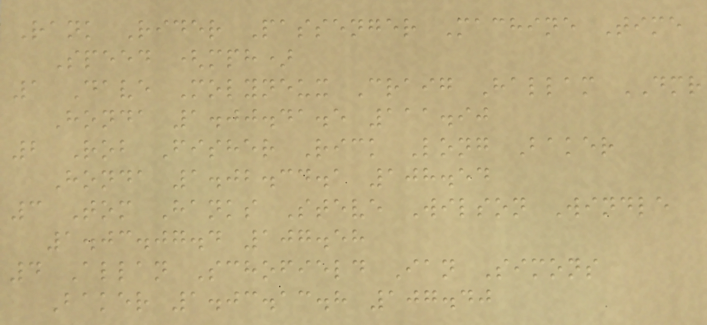Rank Rider Passenger Machine Time
Speed (mph)
1 Dave Molyneux Craig Hallam DMR
Honda 1.00.41.5 111.90
2 Rob Fisher Rick Long Baker
Honda 1.02.34.1 108.54
3 Tom Hanks Steve Wilson Windle
1.03.07.4 107.58
4 Allan Schofield Ian Simons
Baker 1.03.13.8 107.40
